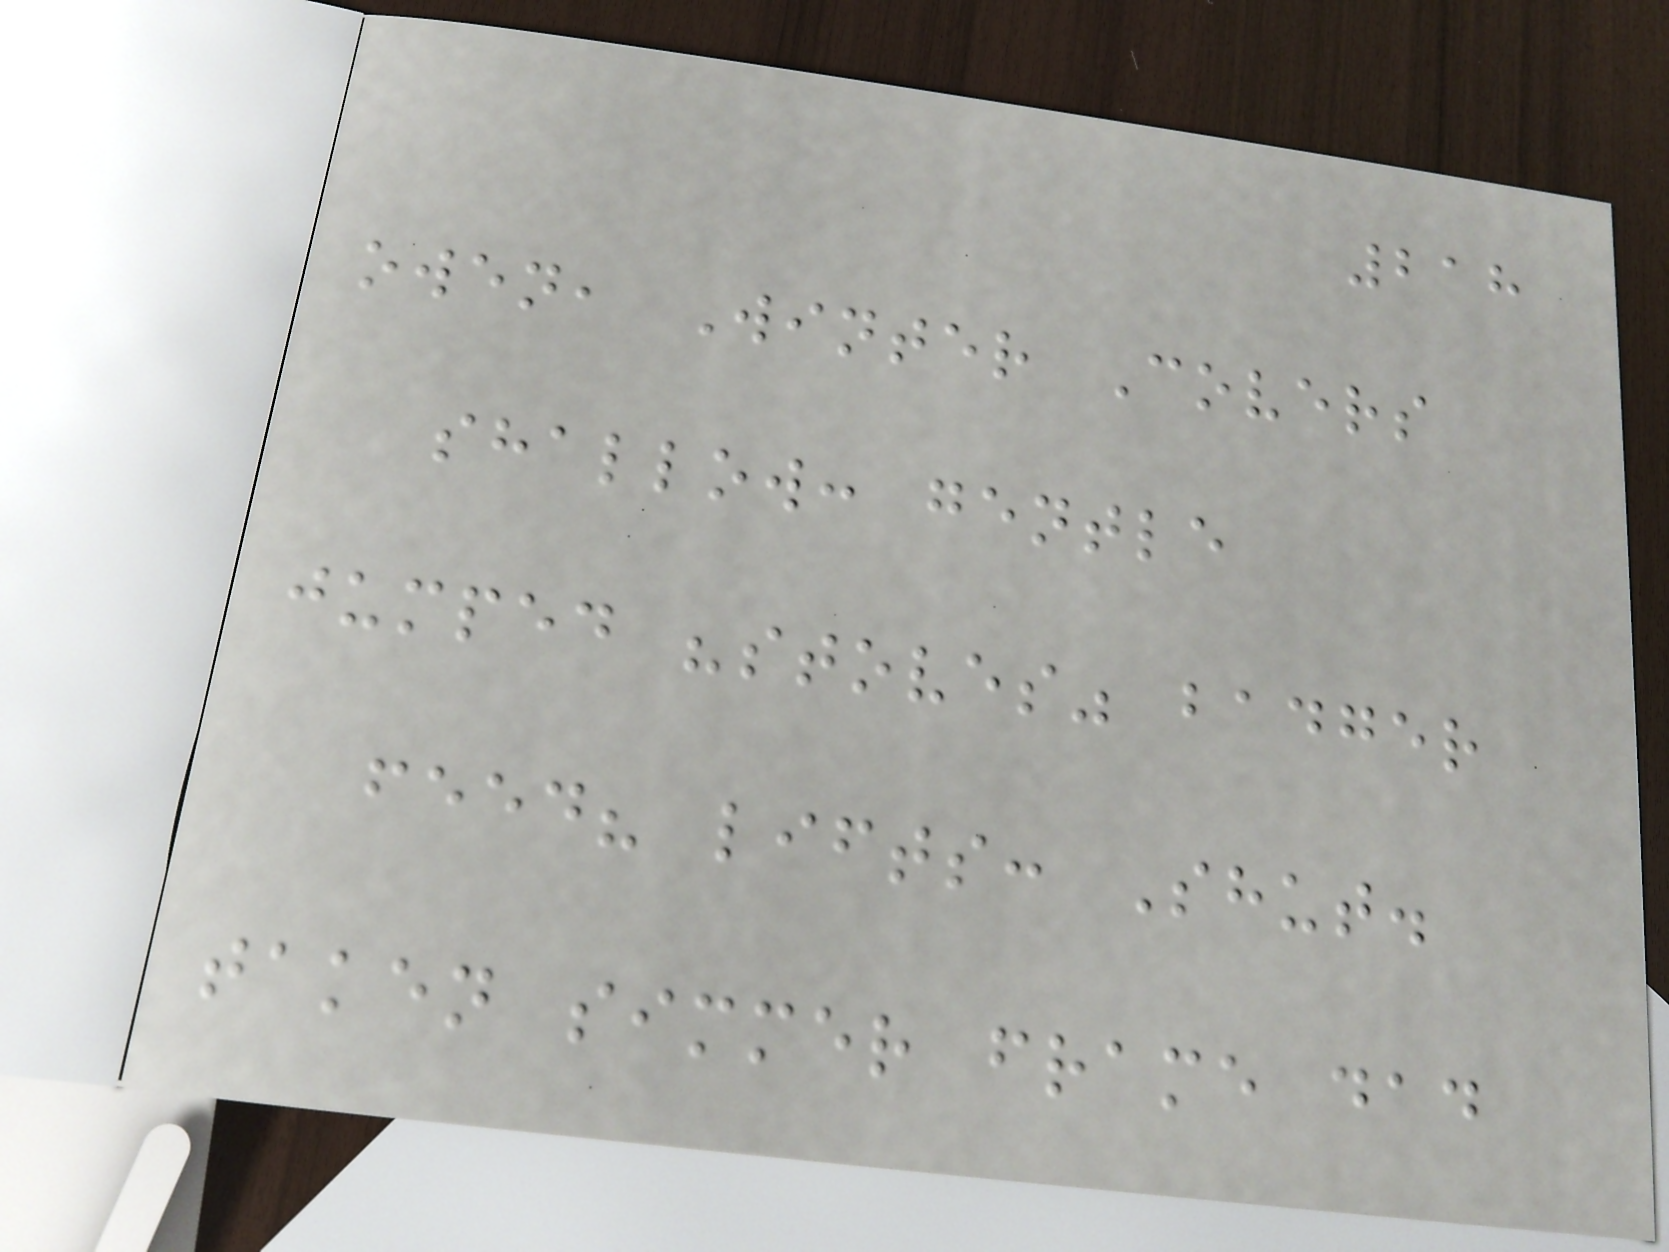218
owen, Winter Covers
shallow: gentle
jumped "stoves" badger
feed? lifts: Shut.
taken simmer frame dad
